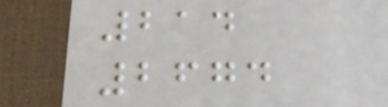214
2674
